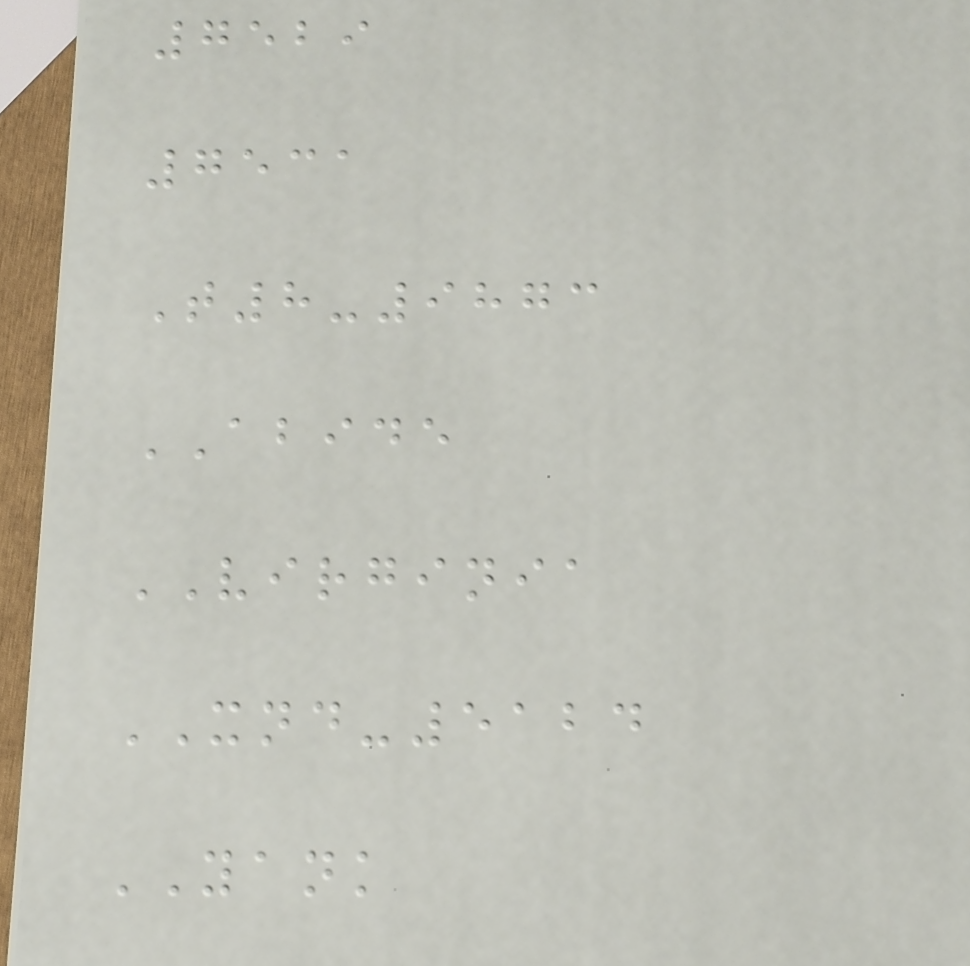7529
7531
T8-9873
ABIDE
VIRGINIA
XND-5124
YANK
